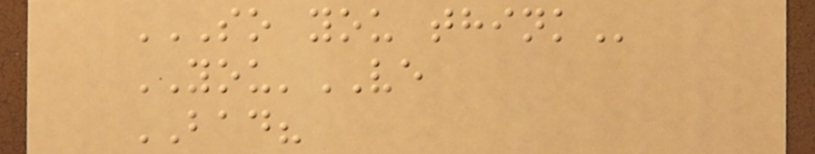SO YOU THINK
YOU'VE
BAD?
